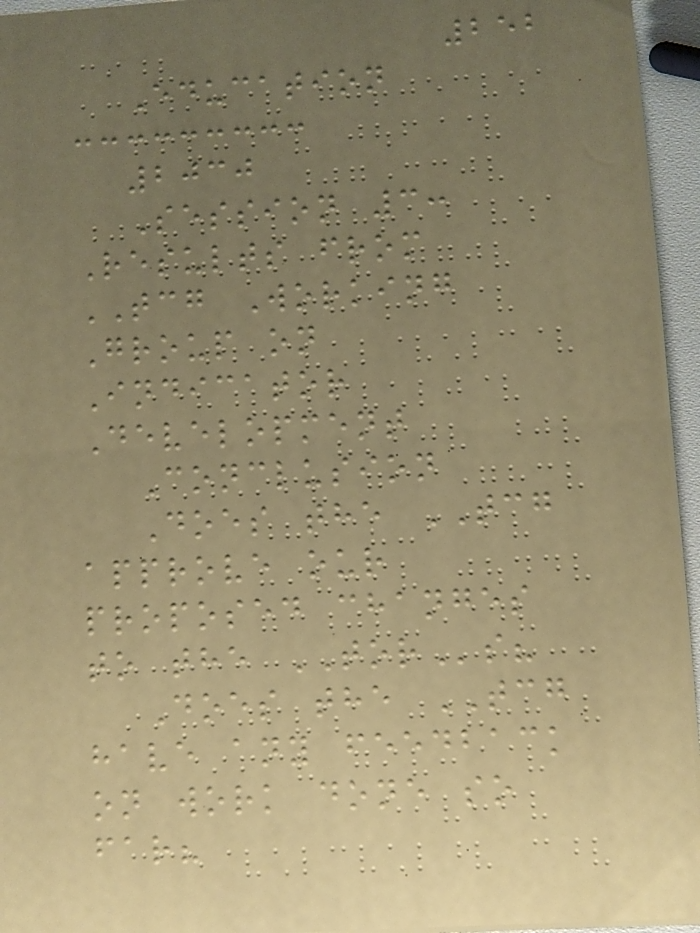252
Education
2030
Session 3:
Results from
TCG Working
Group on
Indicator
Development
Conclusion
Does the TCG
approve our
proposed changes
to the TORs?
Does the TCG
have any feedback
on work done so
far?
